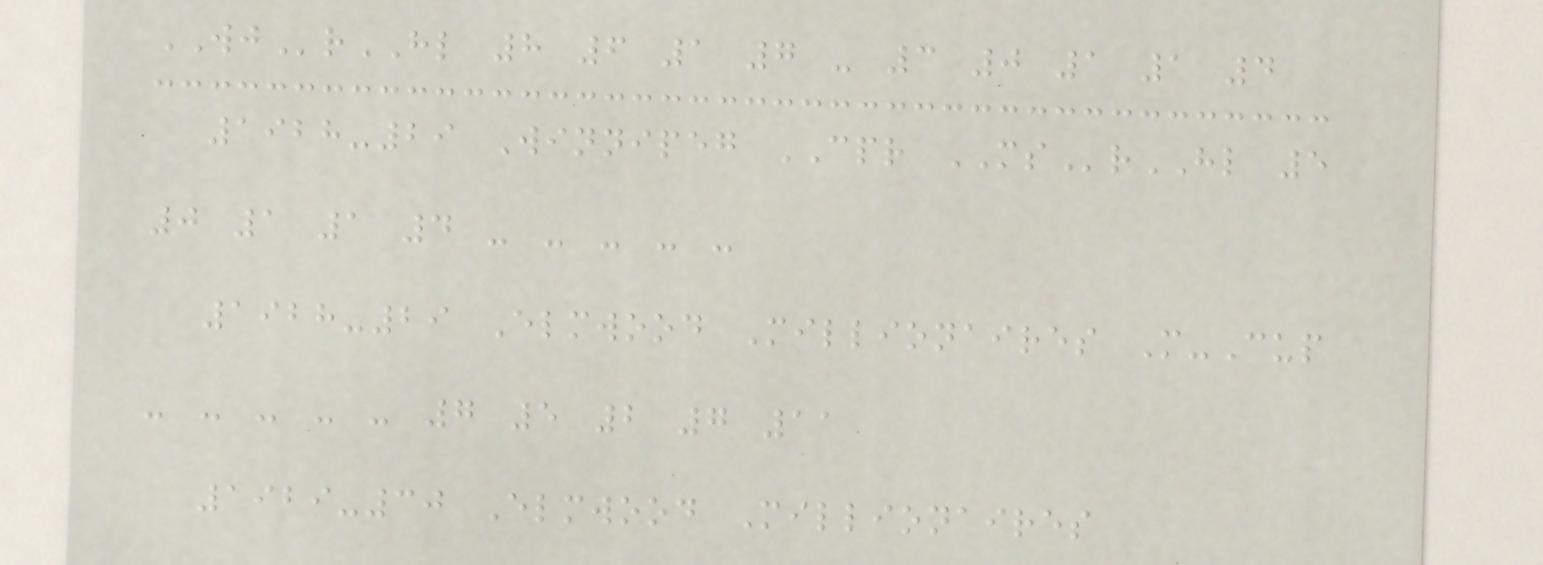WJrHL 8 6 1 7 - 3 0 1 1 4
1928-29 Winnipeg CPR MSrHL 5
0 1 1 4 - - - - -
1928-29 Elmwood Millionaires M-Cup
- - - - - 7 5 2 7 11
1929-30 Elmwood Millionaires
